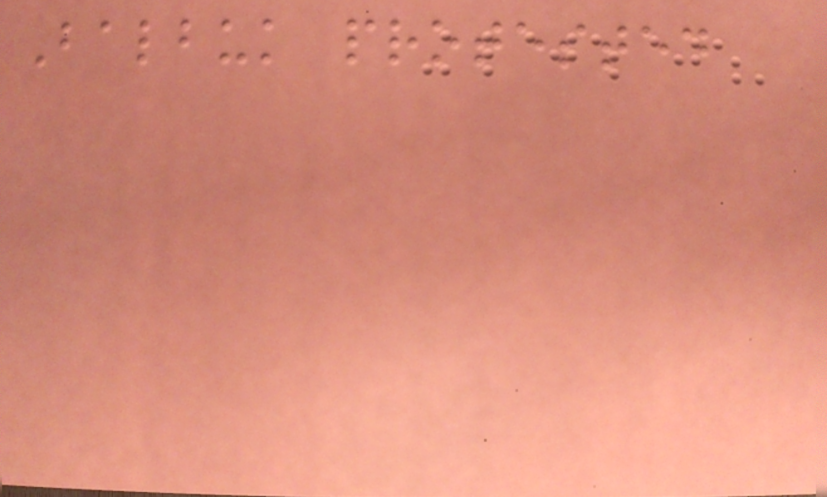Balbuk protested
